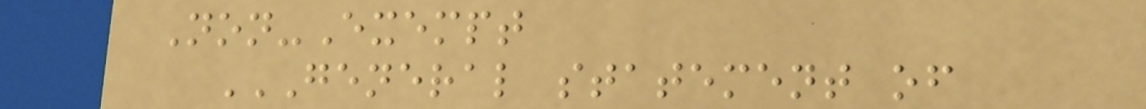Non-Exempt
GENERAL STATEMENT OF
